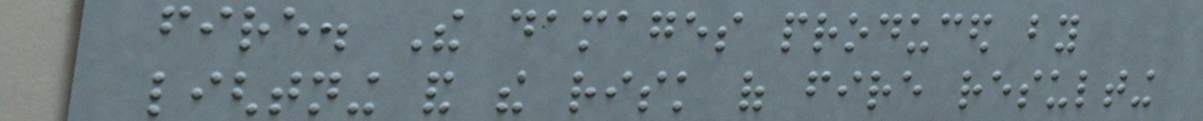fire. The damages produced by
lightning and the risk of fire resulting
